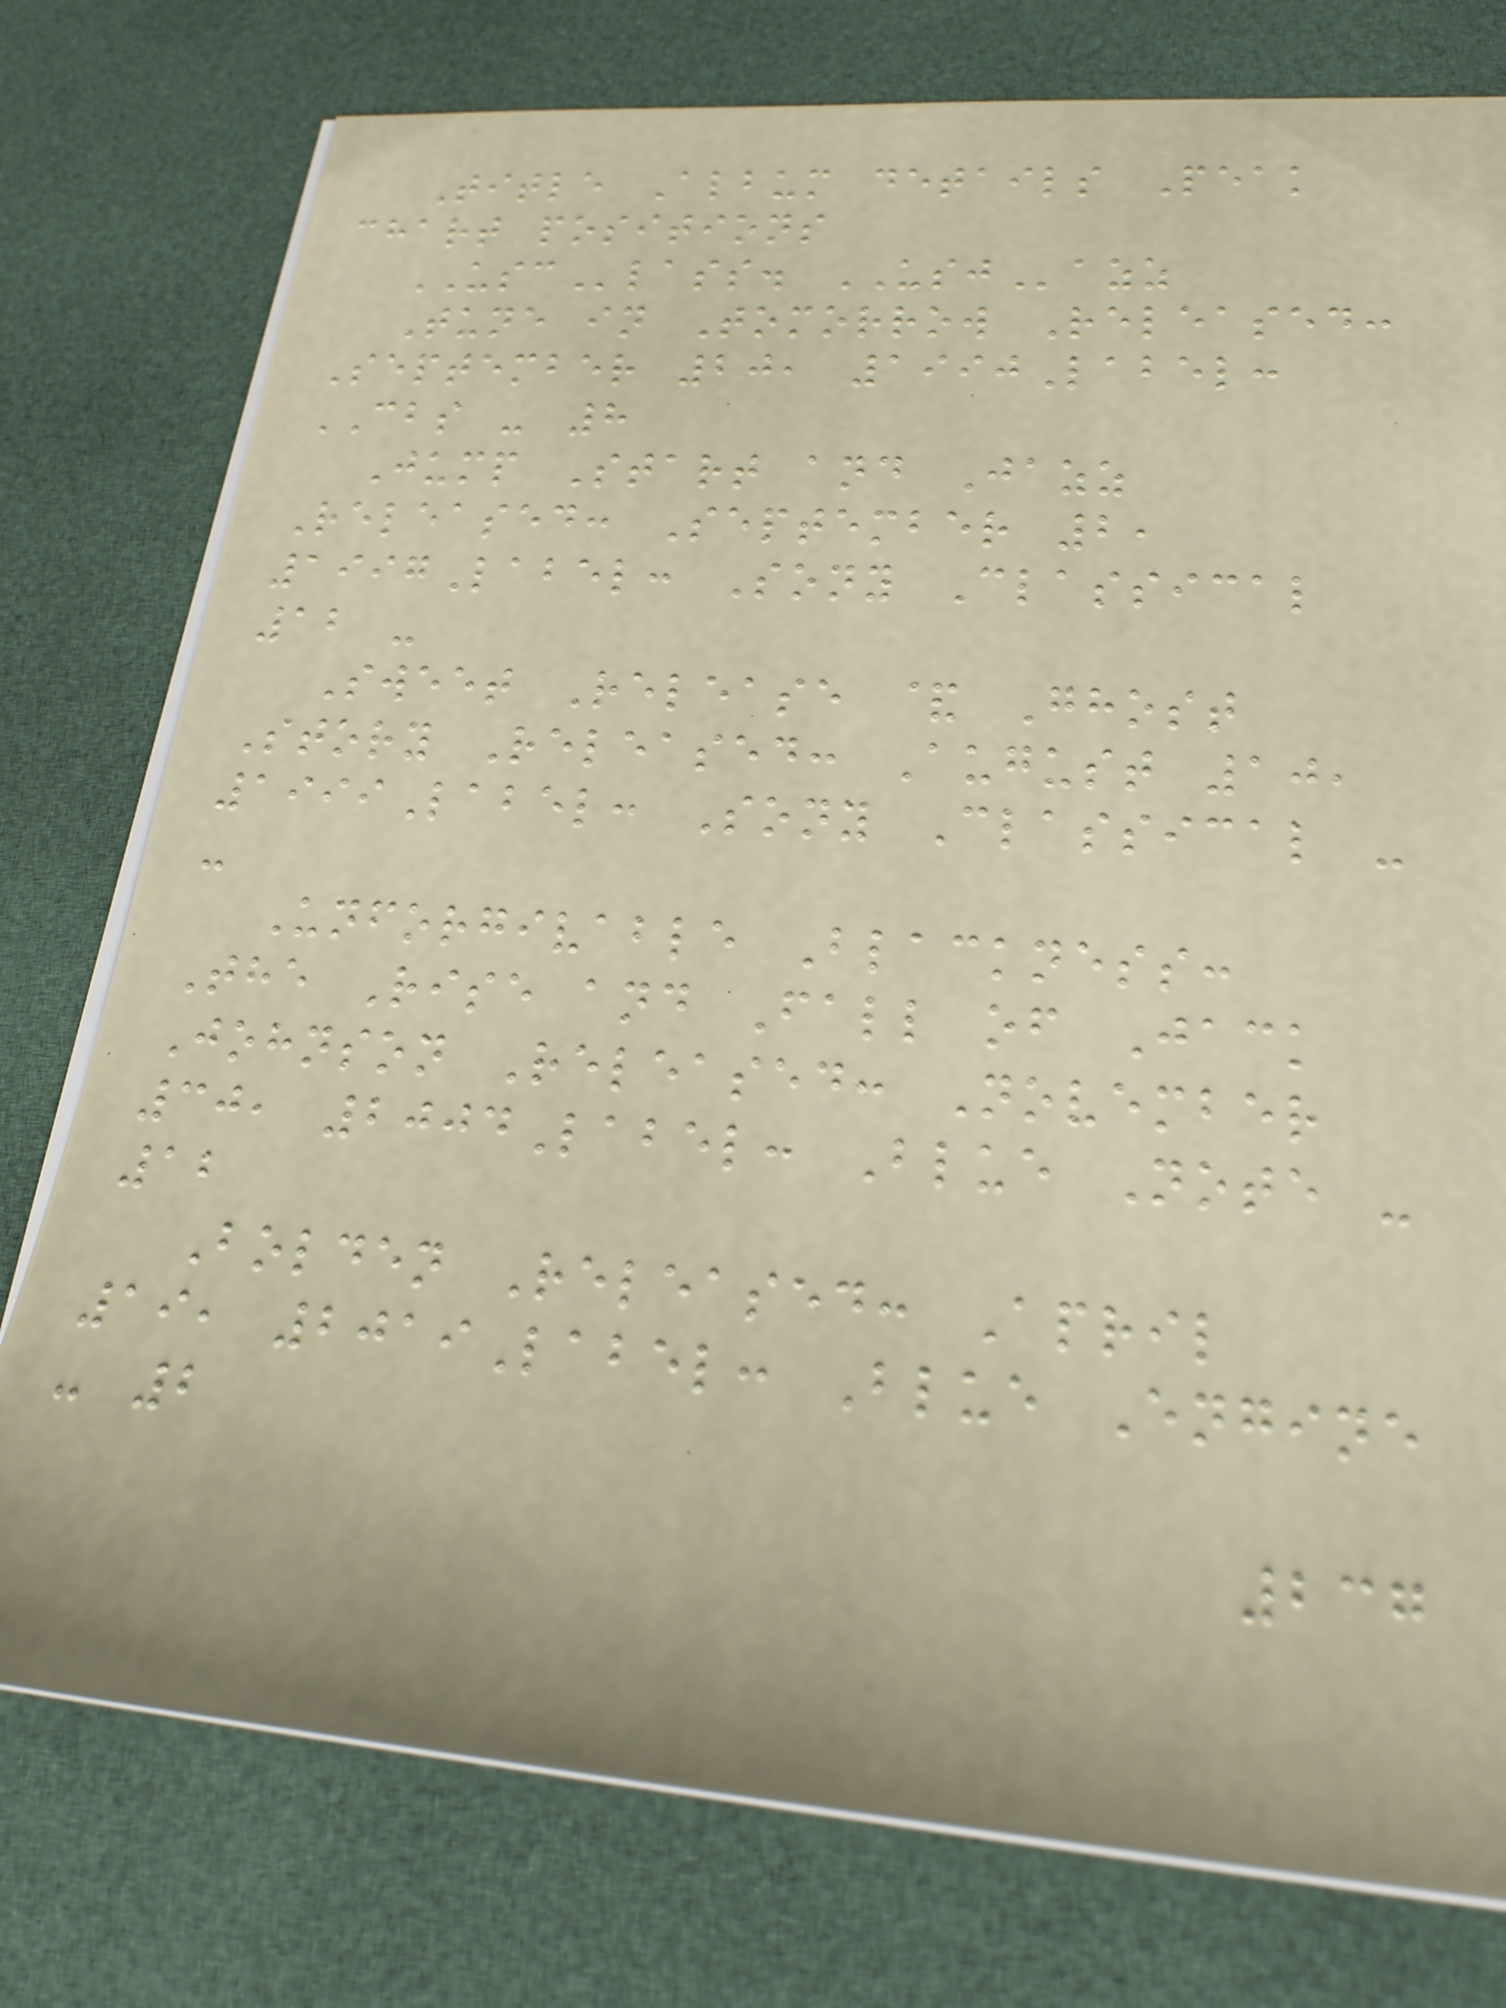Title Album details Peak
chart positions
USClass. USJazz
Tune in Tomorrow Released:
September 20, 1990Label:
CBS - 8
Jump Start and Jazz
Released: September 2,
1997Label: Sony Classical
12 -
Sweet Release & Ghost
Story Released: August 10,
1999Label: Sony Classical -
-
Unforgivable Blackness:
The Rise and Fall of Jack
Johnson Released: November
30, 2004Label: Blue Note -
12
Bolden Released: April
19, 2019Label: Blue Engine
- 2
237
